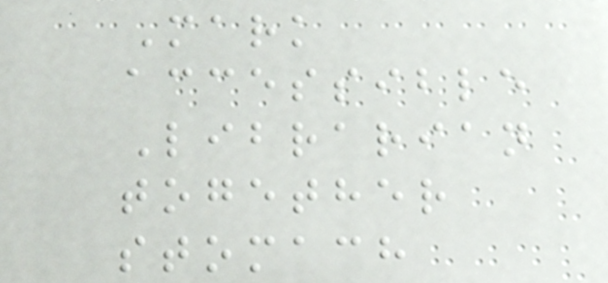Mark
accessible
Librarian
together
stomach
